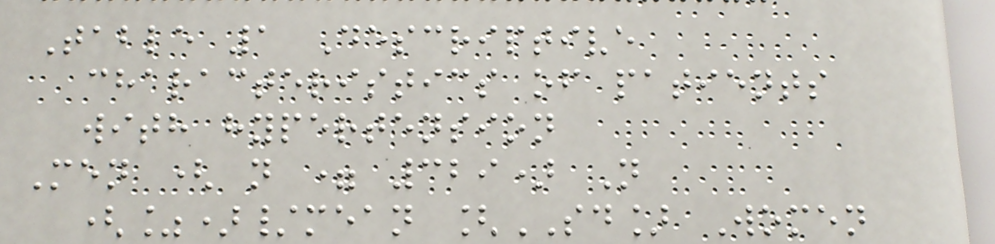Table 1 Descriptive
characteristics of patients
with hypertension
Men ( n = 329) N
(%)/mean [SD] Women
